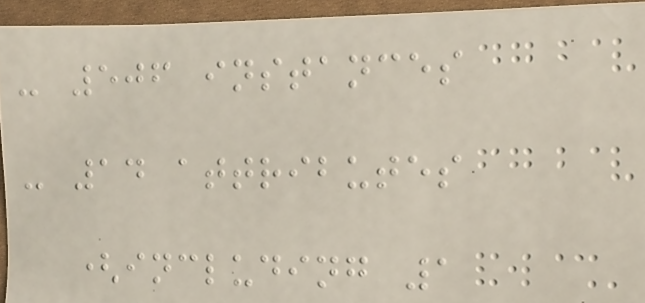- 506 instances
- 14 attributes
(including 1
